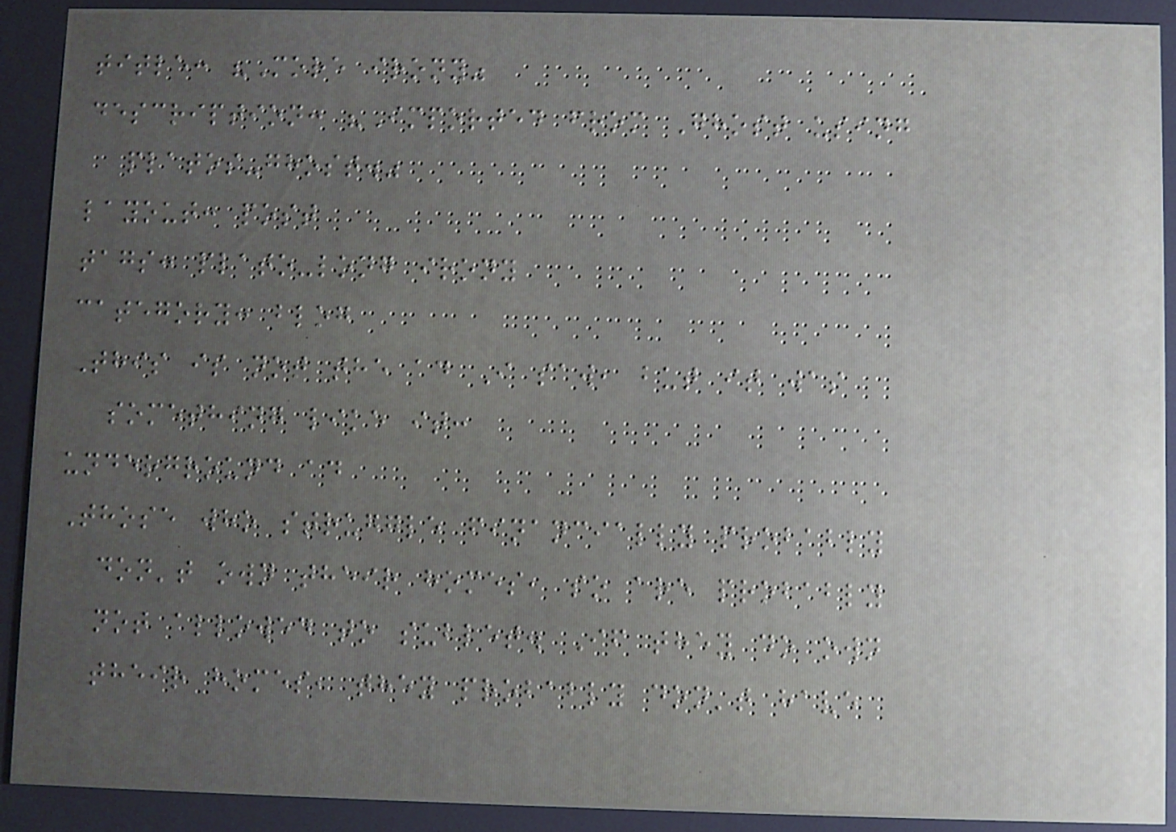title: "More irony"
description: "Imported from Ghost using
platos-ghost."
layout: post
tags: plato-long irony
category: blog
This is not the ad I saw, but it was
something like it:
underground ad
Those who struggle financially probably
don't own their homes, so are probably
not allowed to sublet. If they do own
their homes, they probably don't have
